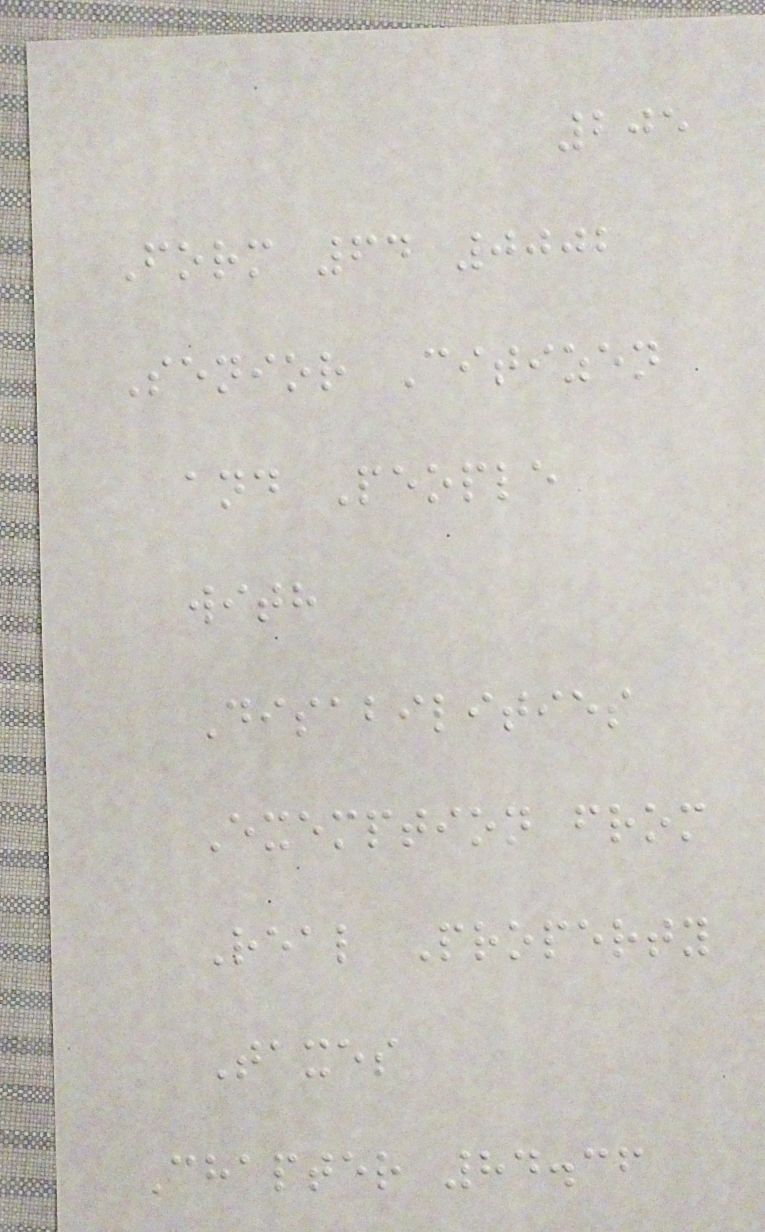205
Form 64 0002
Senior Citizen
and People
with
Disabilities
Exemption from
Real Property
Taxes
Chapter 84.36
